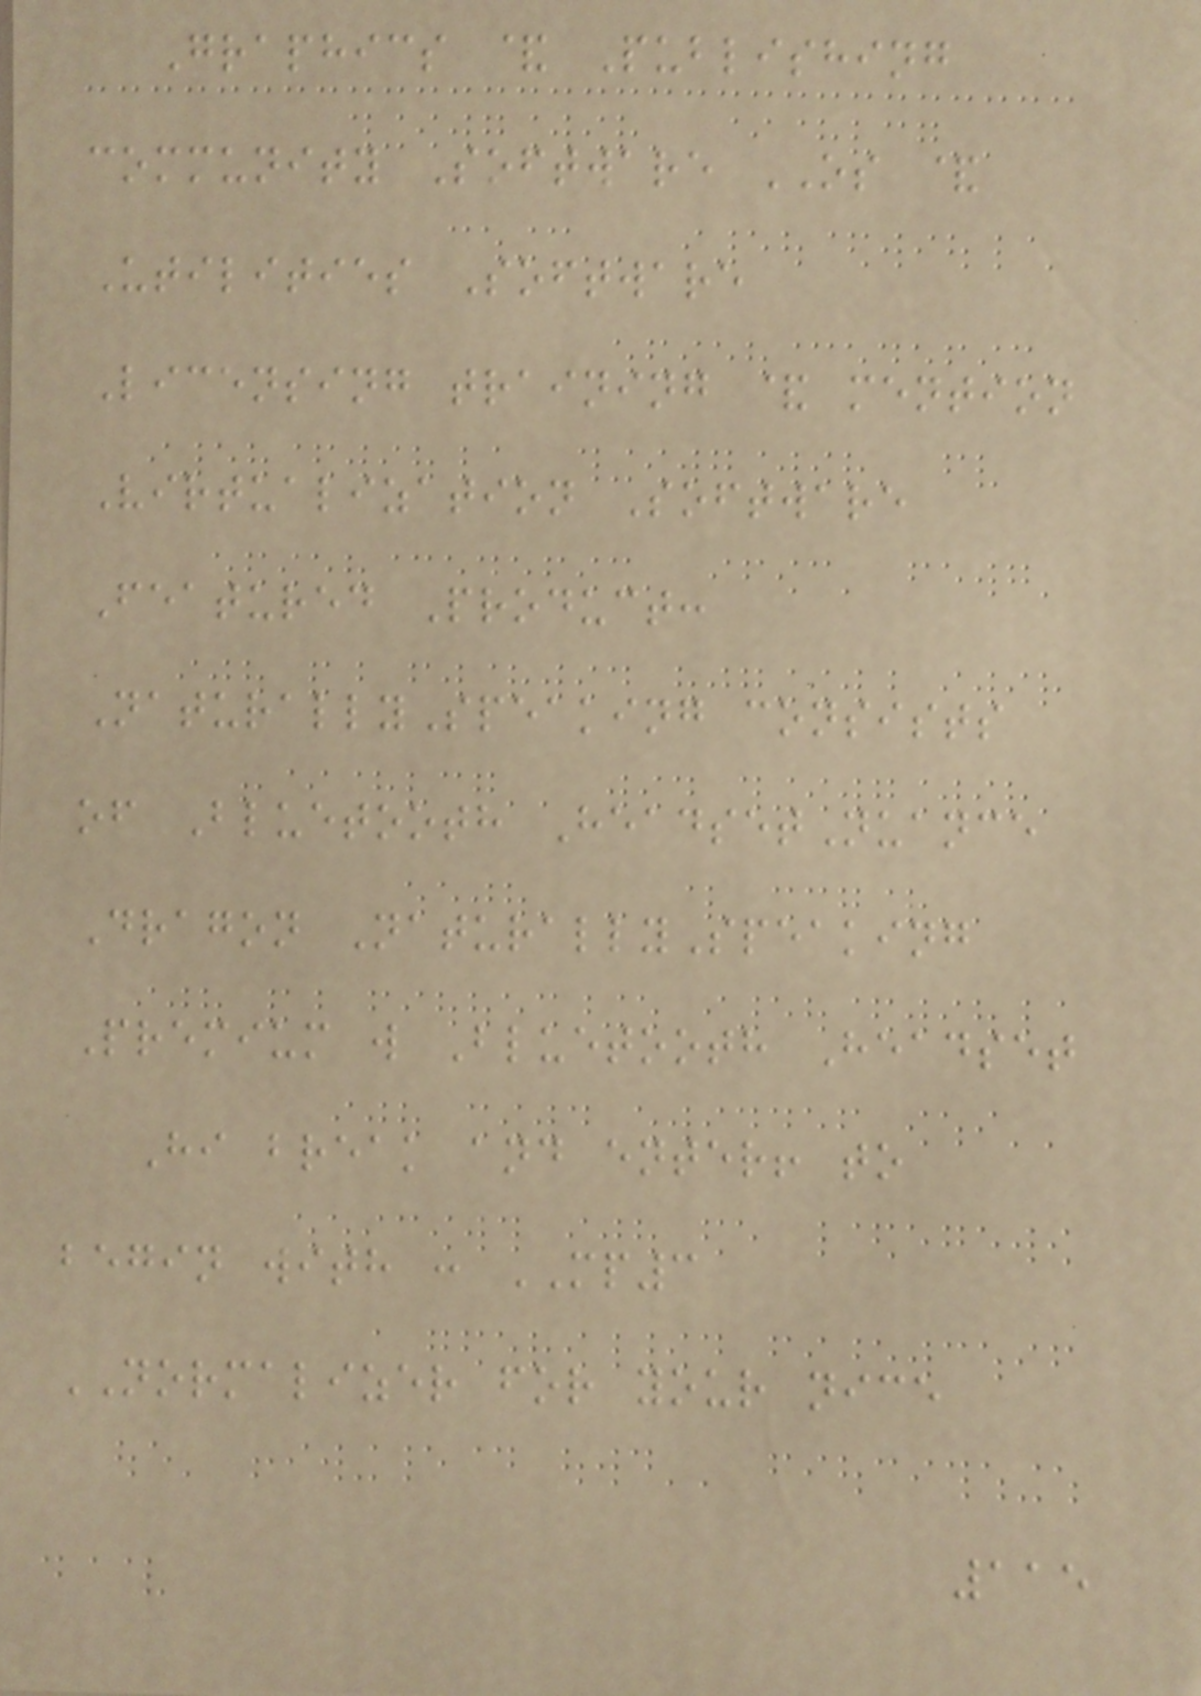Graphics & Publishing
community Software OS &
Utilities Software
Licensing training & mention
Virtualization Software
Featured Product:
NaturallySpeaking consists
of Bluetooth HeadsetNuance
Dragon NaturallySpeaking
Premium w Bluetooth Headset
Hi break and enter! to
begin with : MP3
NORMALIZER for your nice
115
